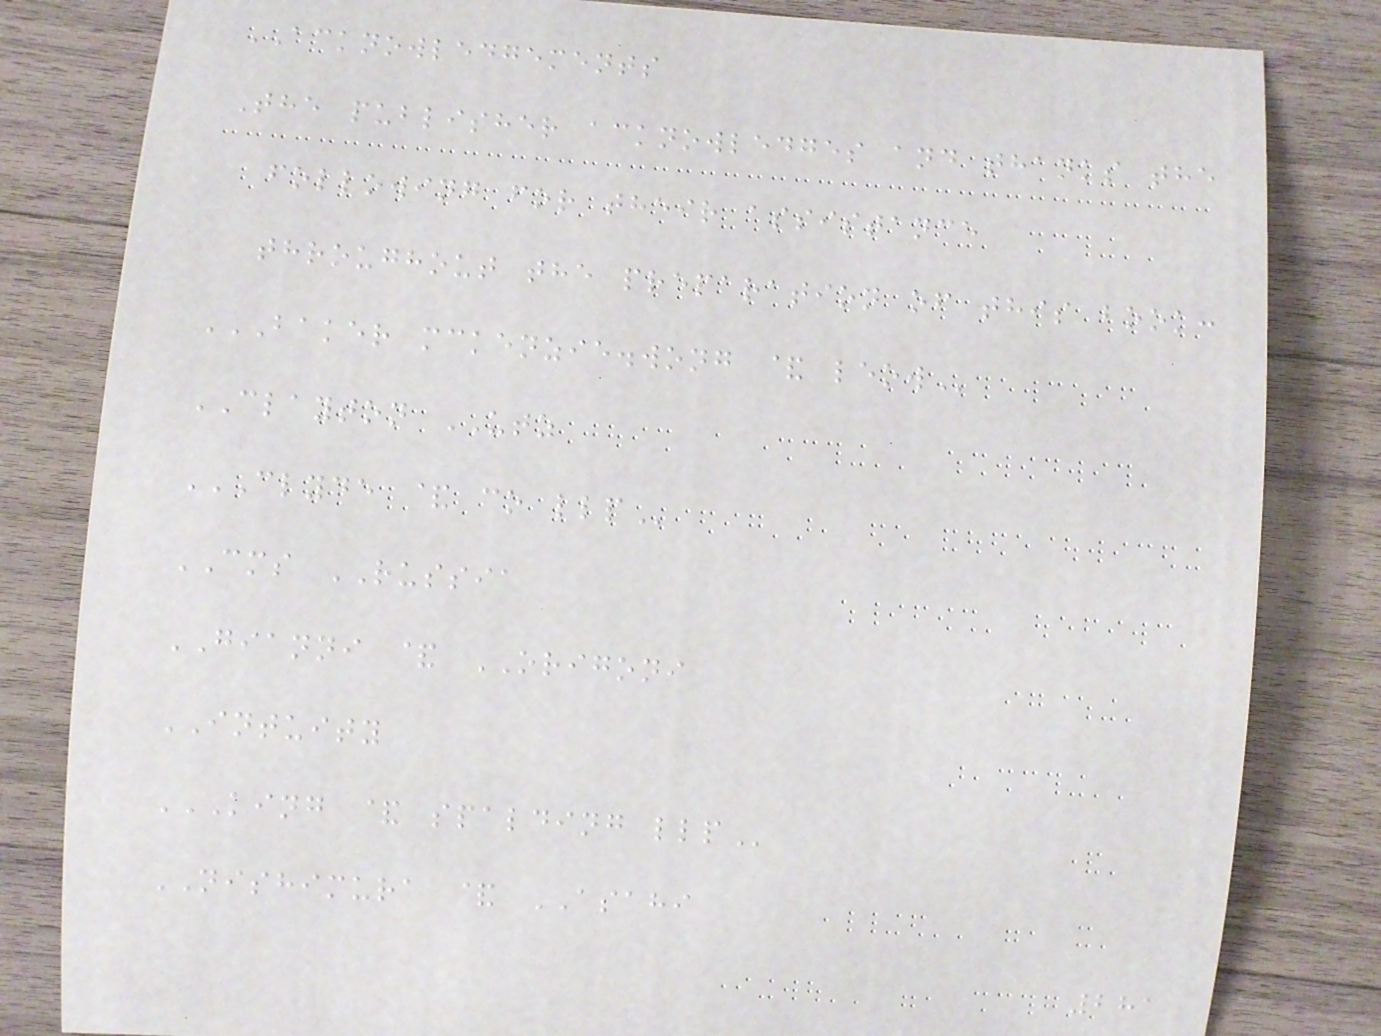ACKNOWLEDGEMENTS
The publisher acknowledges and thanks the
following for their assistance
throughout the preparation of this book:
BAKER MCKENZIE.WONG & LEOW
CLAYTON UTZ
CLYDE & CO LLP
CMS RUSSIA
GIANNI & ORIGONI
INTUITY
KING & SPALDING LLP
NISHIMURA & ASAHI
281
